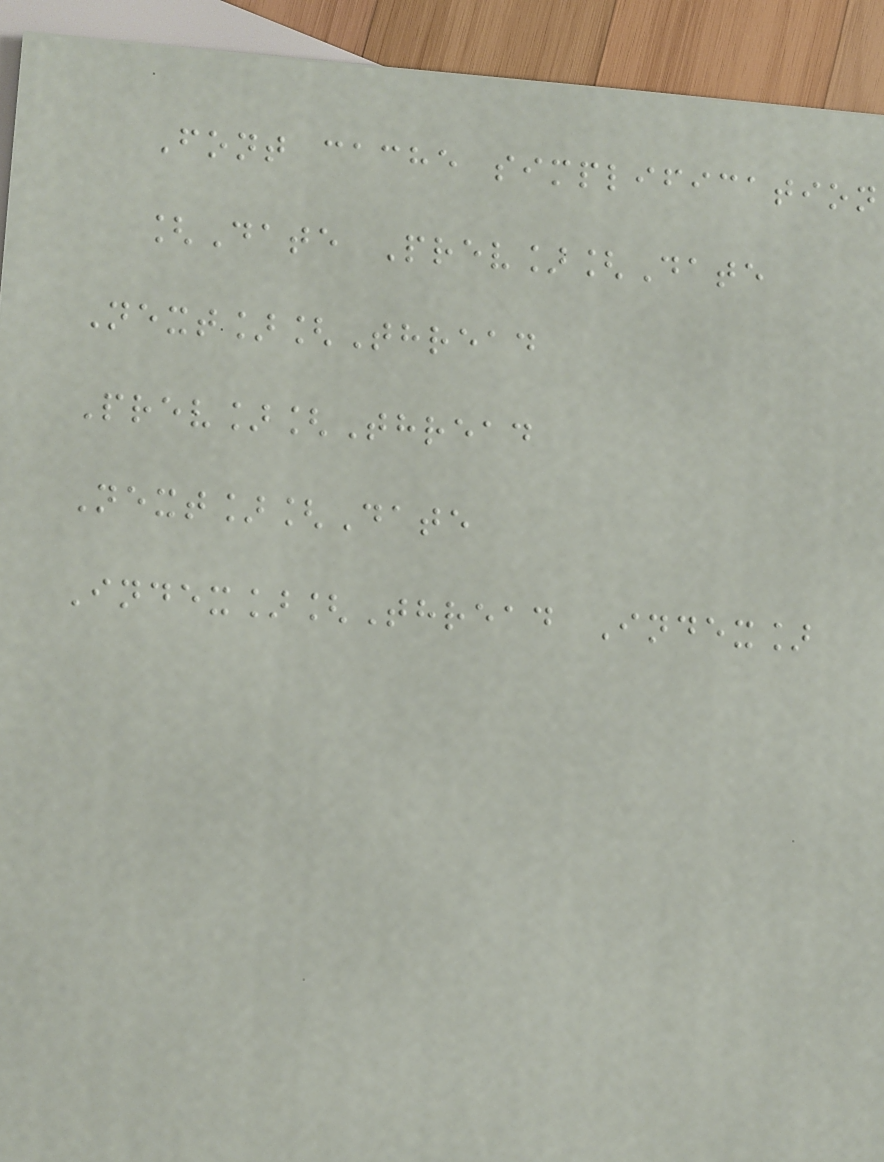Font cache simplification
[Date Prev][Date
Next][Thread
Prev][Thread
Next][Date
Index][Thread Index]
